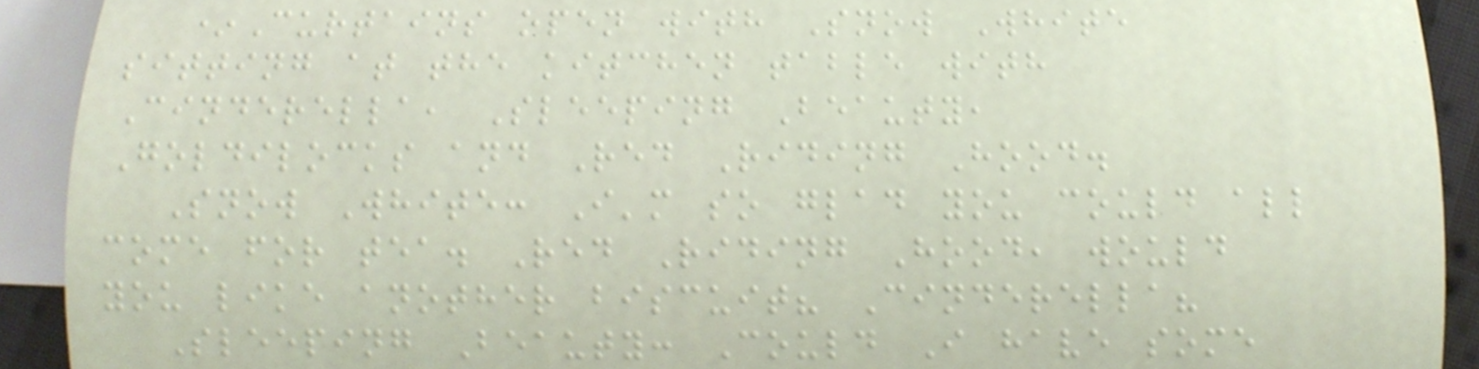*Curtains open with Snow White
sitting at the kitchen table with
Cinderella, Sleeping Beauty,
Goldilocks and Red Riding Hood.
Snow White: I'm so glad you could all
come for tea. Red Riding Hood, would
you like another biscuit? Cinderella?
Sleeping Beauty: Could I have some
